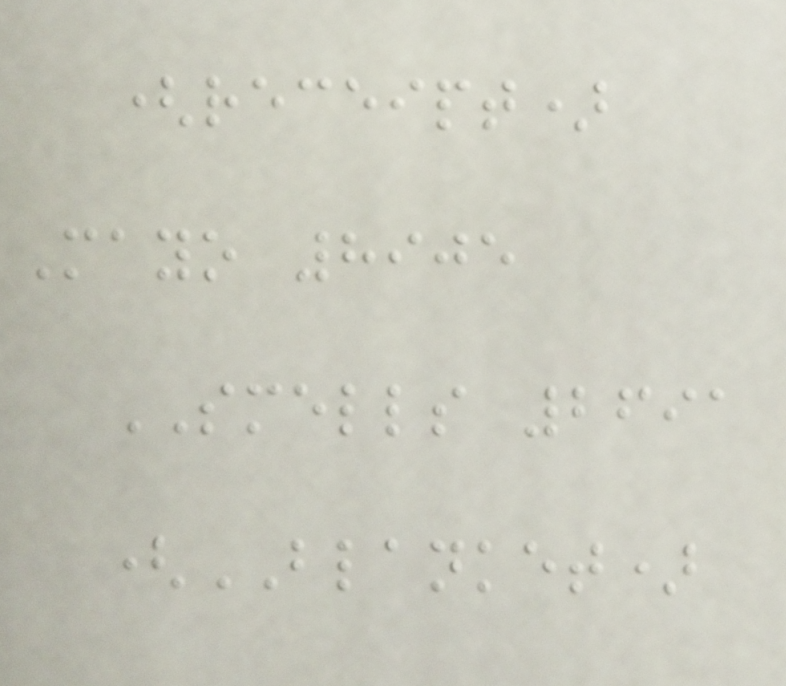(receipt)
Mayo 8905
SMELLS 2691
(BLANKET)
